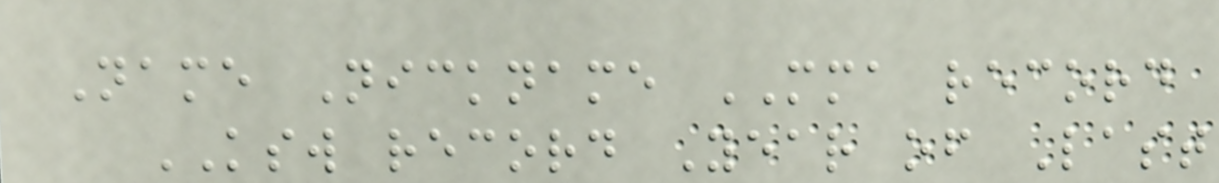Name Nickname MMA record
KSW record Year of Last
